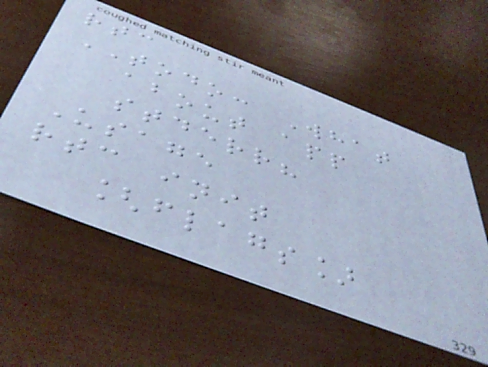rtc
TODO: What
about app
stderr?
Usage
rtc init
[flags]
